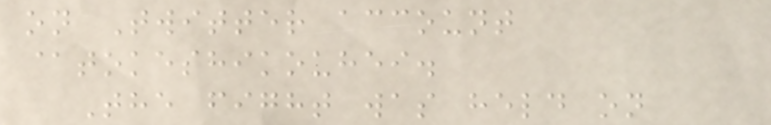on Twitter account
@tokeshikouhei.
The fight was held on
